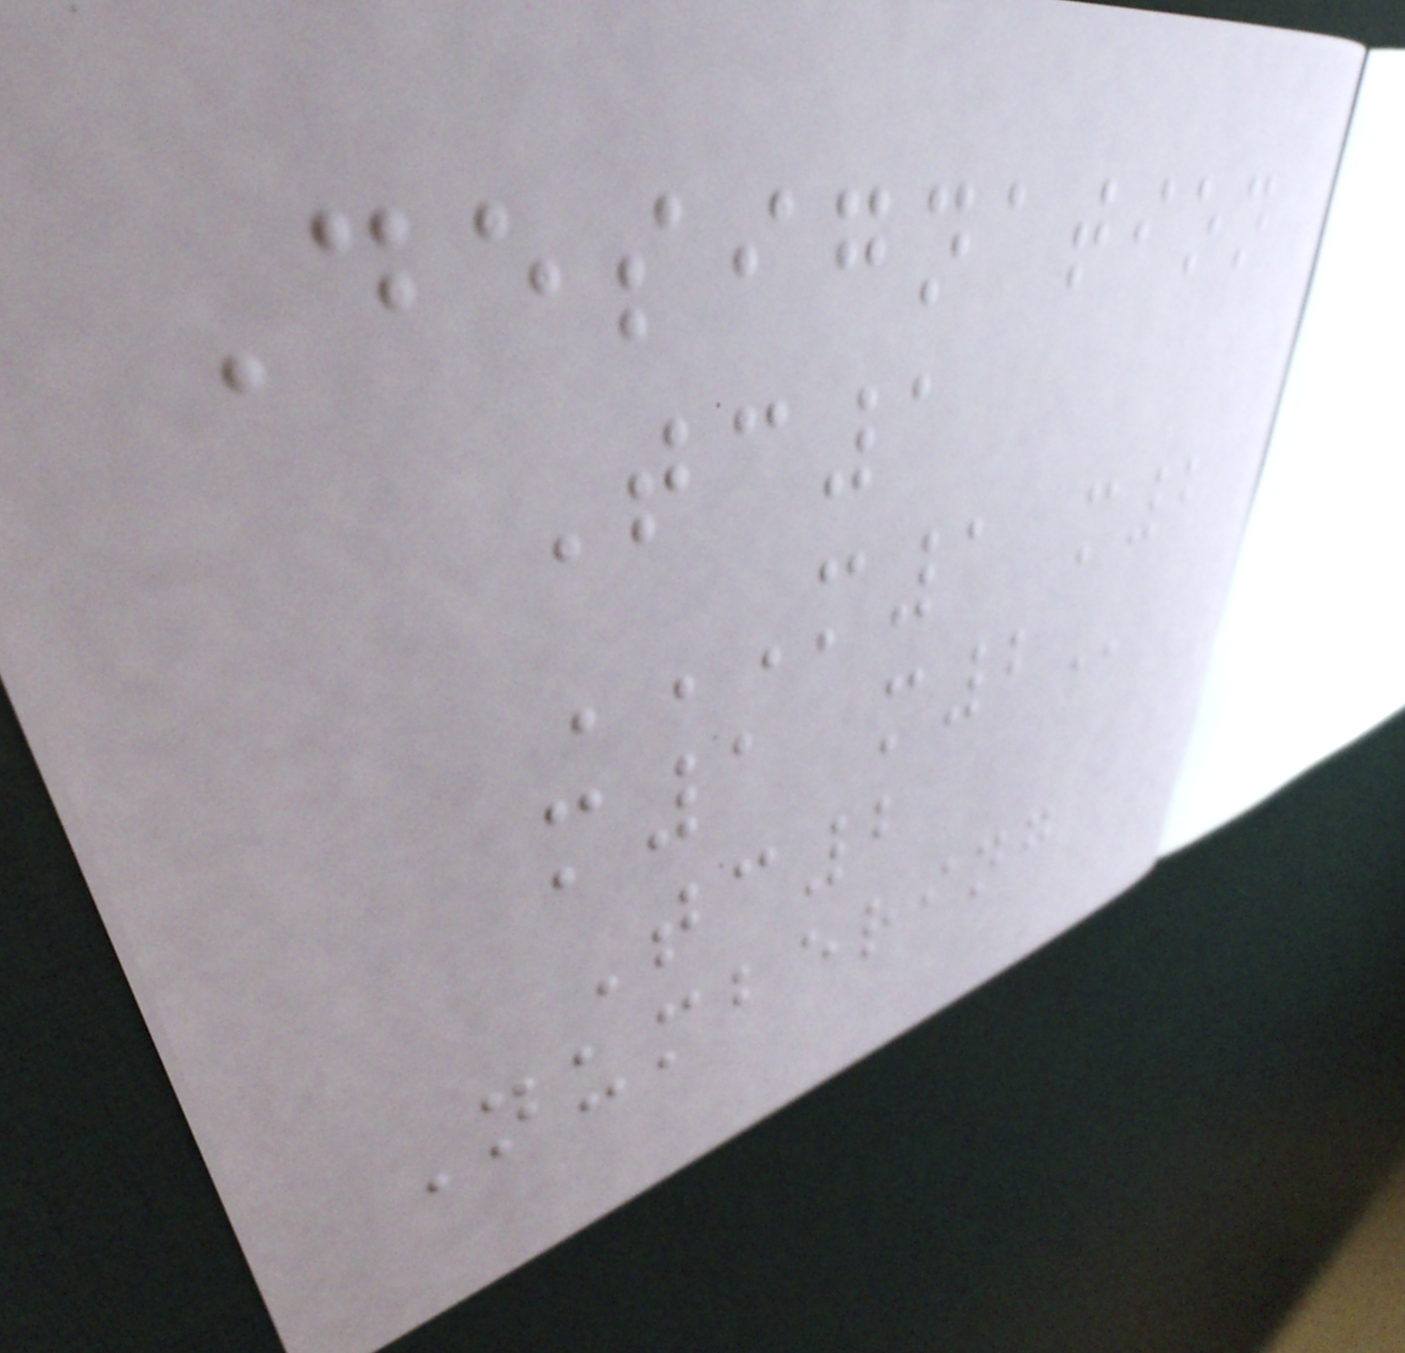Designation
Tc1
M1 M2
M1 M2
Tc2
Numbering
